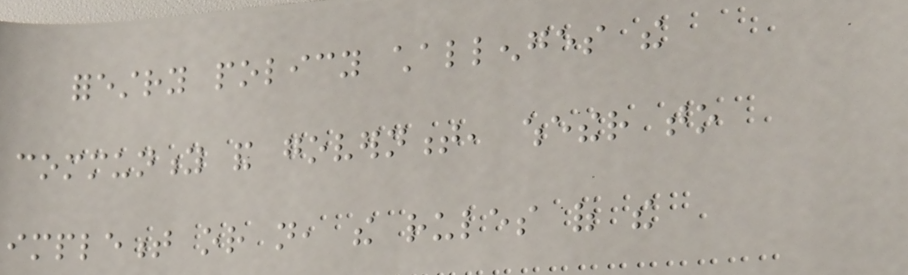forestry policy challenges the
community and government, whether to
implement or not, the rules of the
